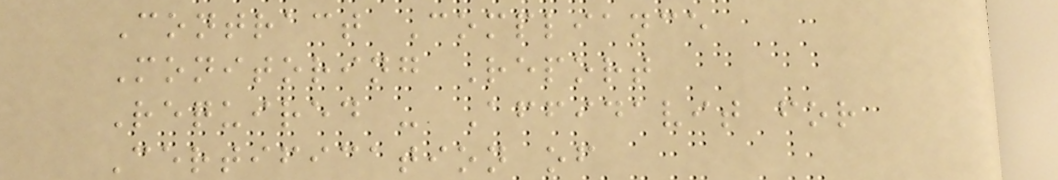Contract Compliance
Monitoring Report
Required - Affidavit for
Certification of
